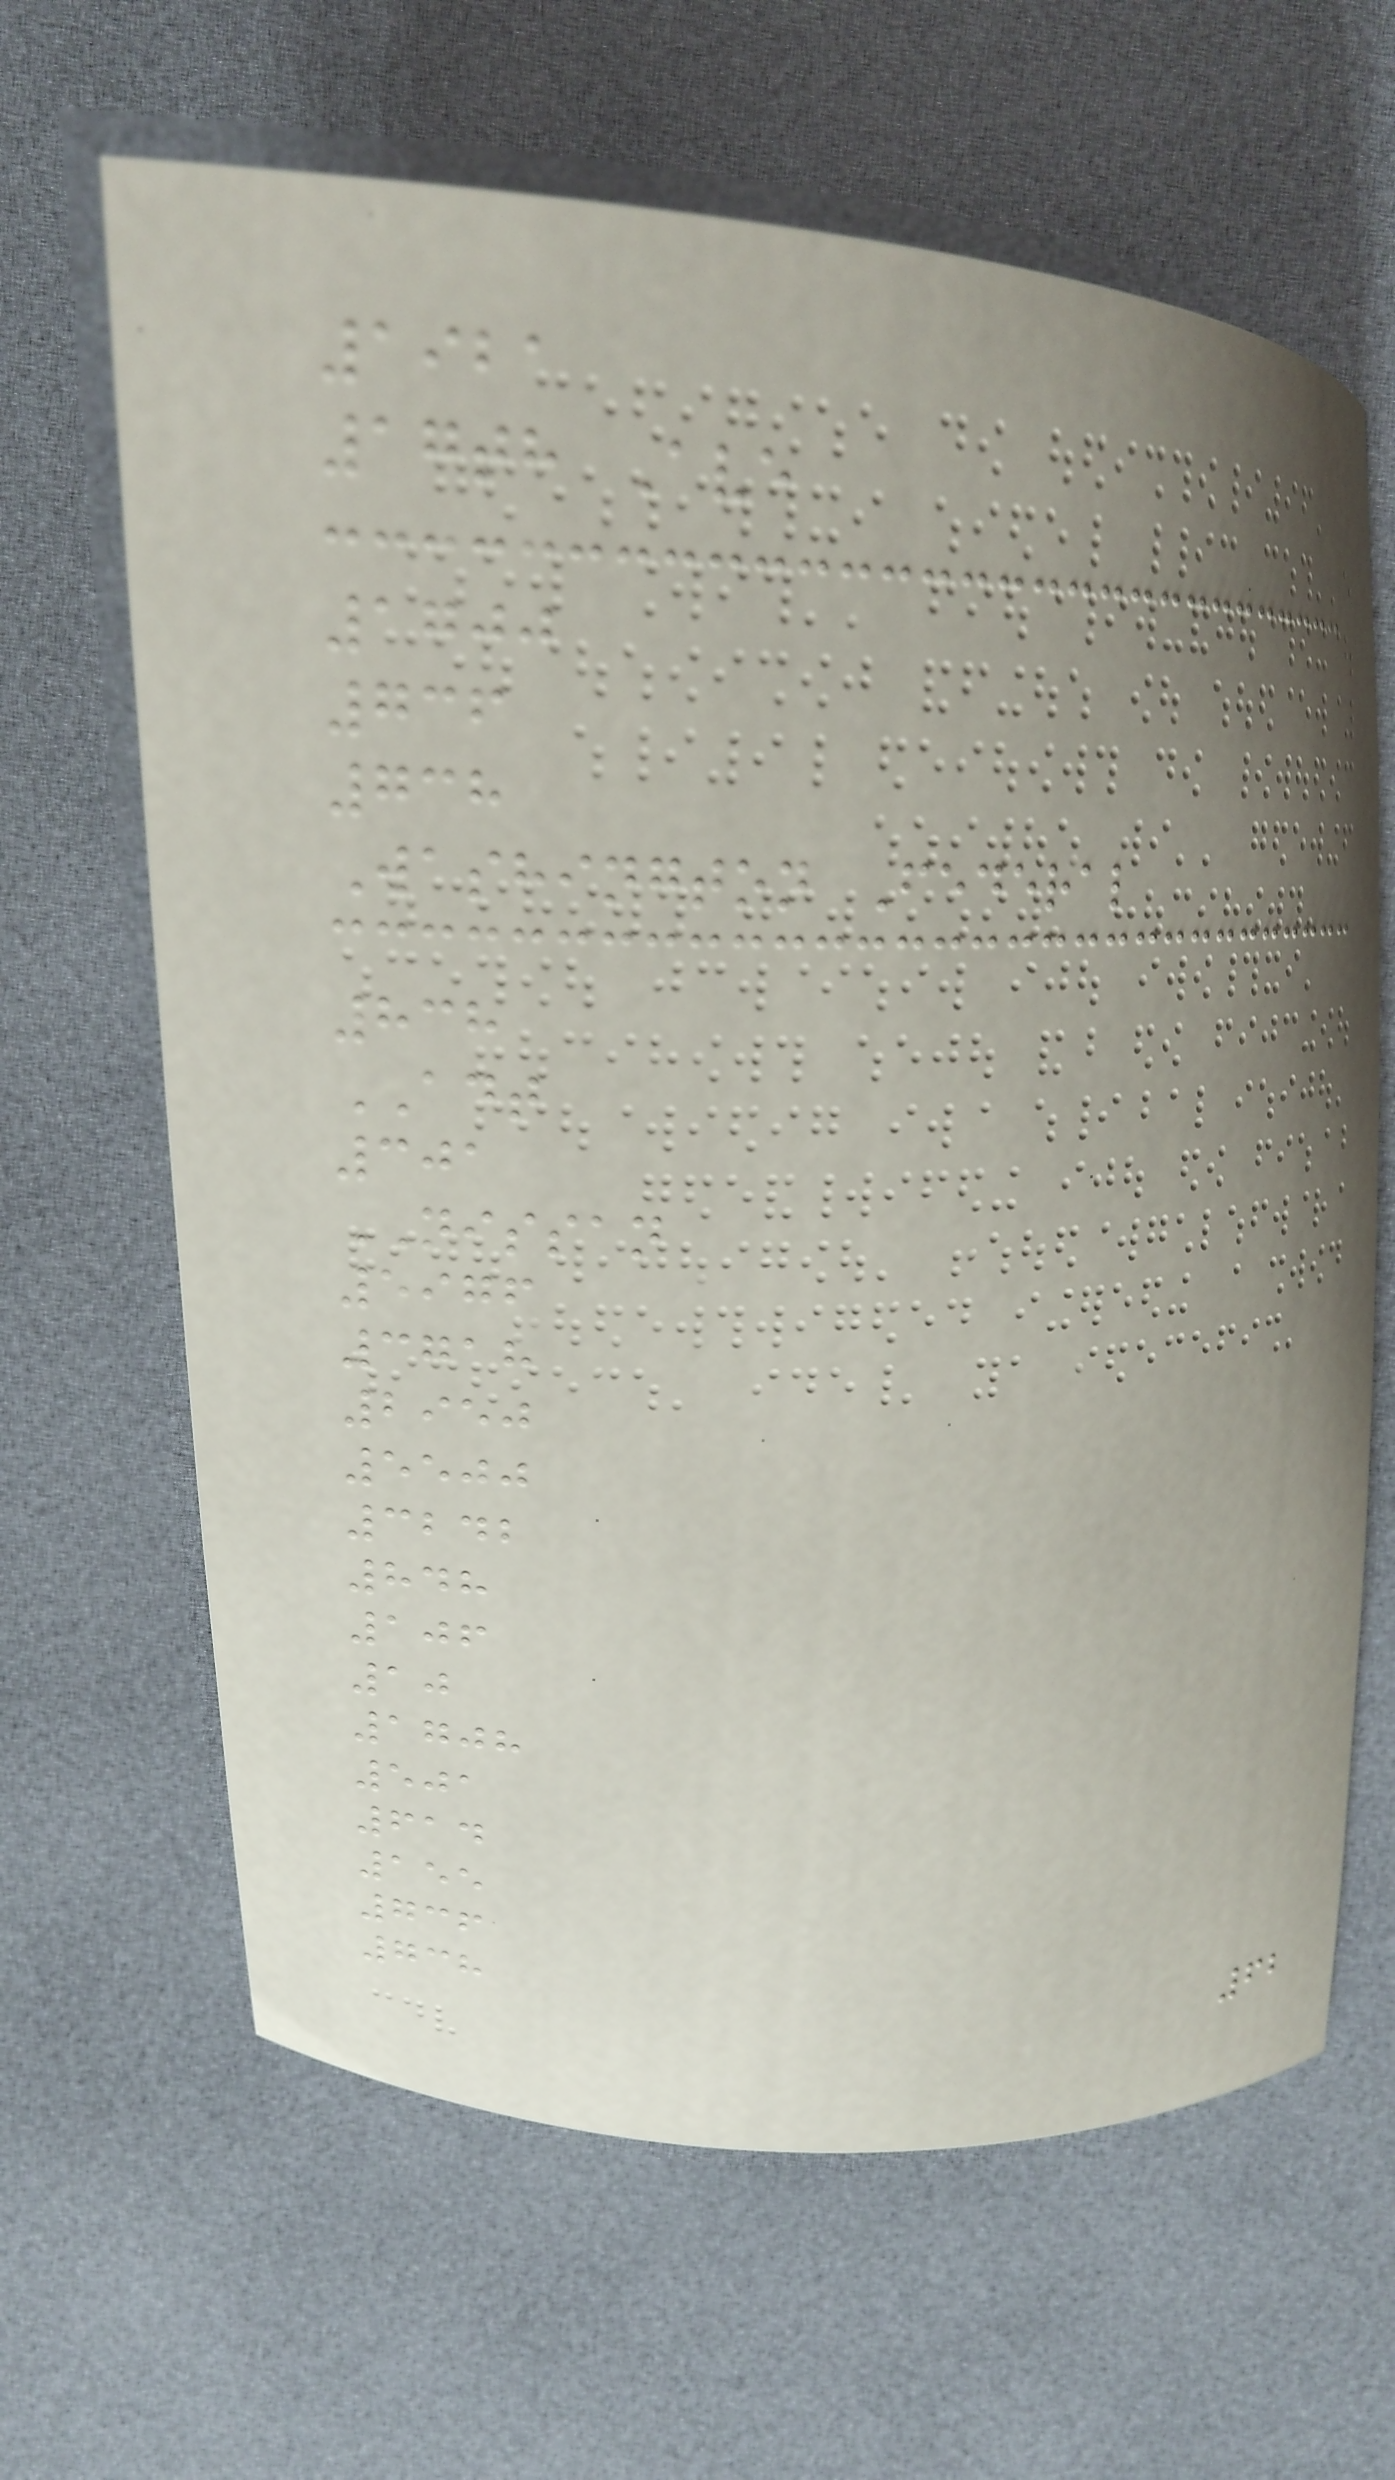1921
17th Ave
1700
736
738
Washington Federal
838
ADT
301
NISSAN
5976
3718
2950
5500
3242
848
106
10
1708
501
614
155
736
738
62
